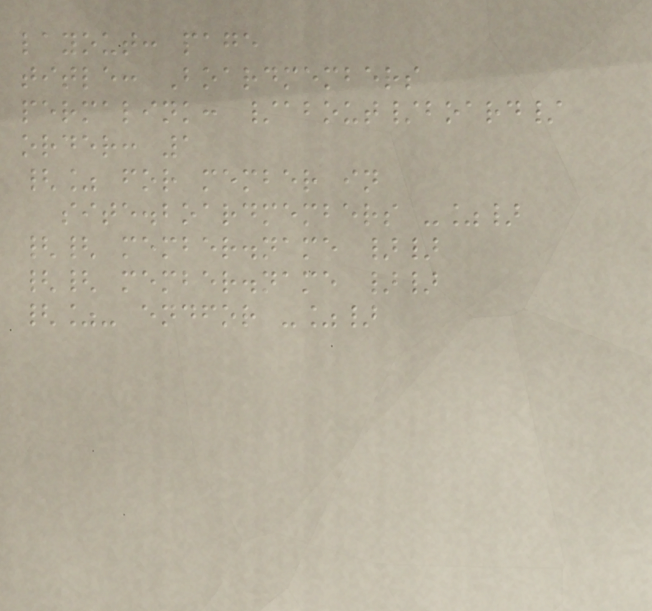layout: page
title: Boardmembers
permalink: /about/board/
order: 1
{% for member in
site.boardmembers -%}
{{ member.name }}
{{ member.name }}
{%- endfor -%}
